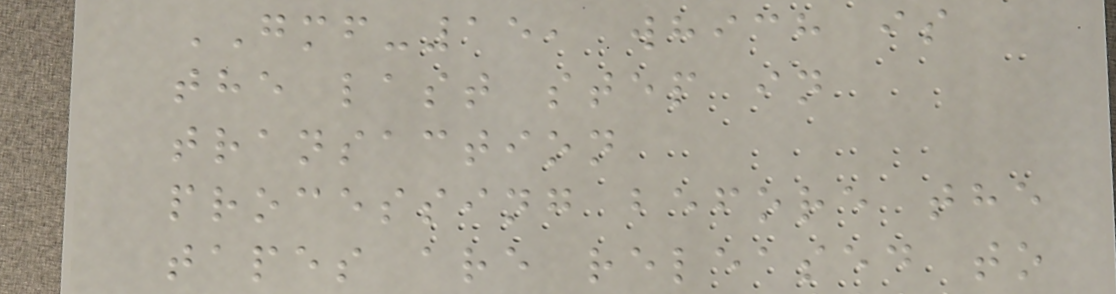GMF-15, which is
the last step in
transaction
processing before the
tapes are released to
